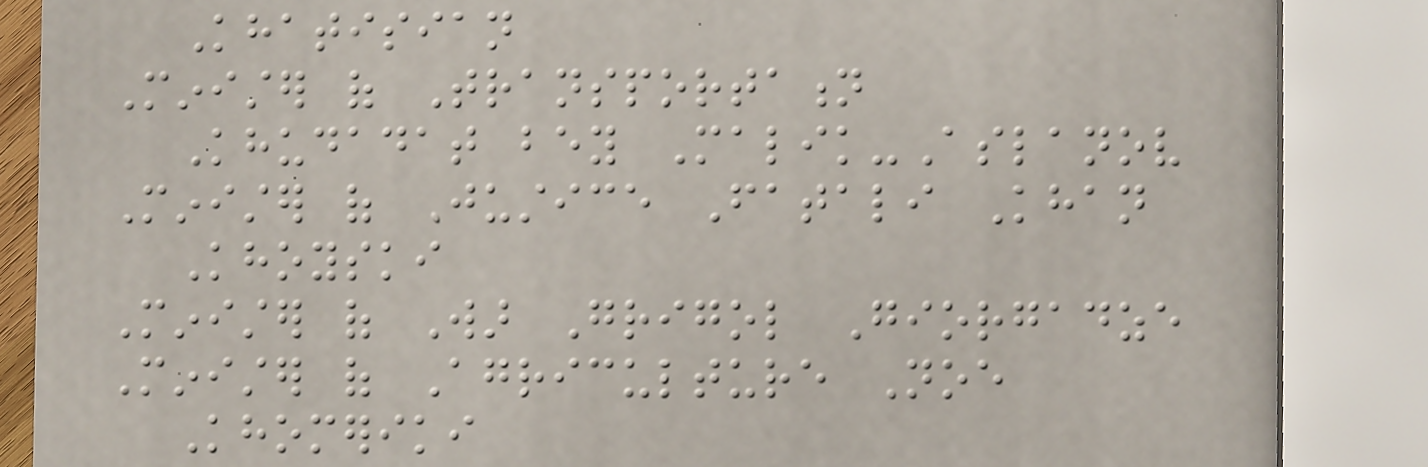Khatisian
Minister of Transportation
Khudadat bey Malik-Aslanov
Minister of Justice Fatali Khan
Khoyski
Minister of War Grigol Giorgadze
Minister of Agriculture Noe
Khomeriki
